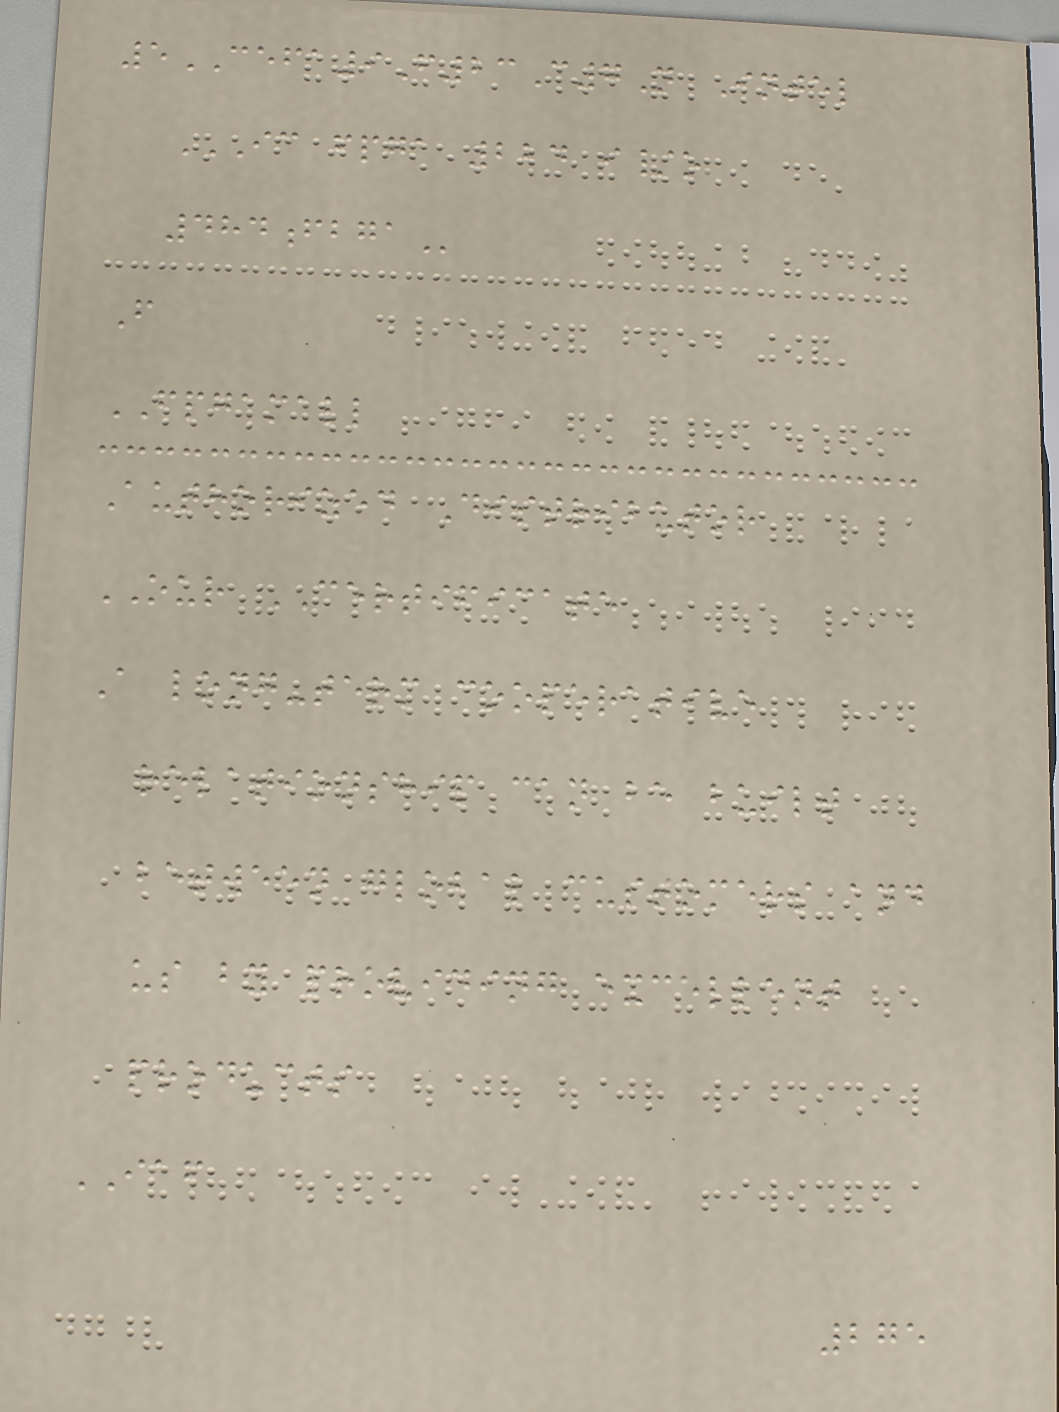5CEFA9F23C7N Intel
IC FPGA 224 I/O
484FBGA
F
FPGAMALL
Authorized Distributor
OUR CERTIFICATE
A long-term cooperative
relationship can be built
between global customers and
us by providing excellent
products
IAF
275
